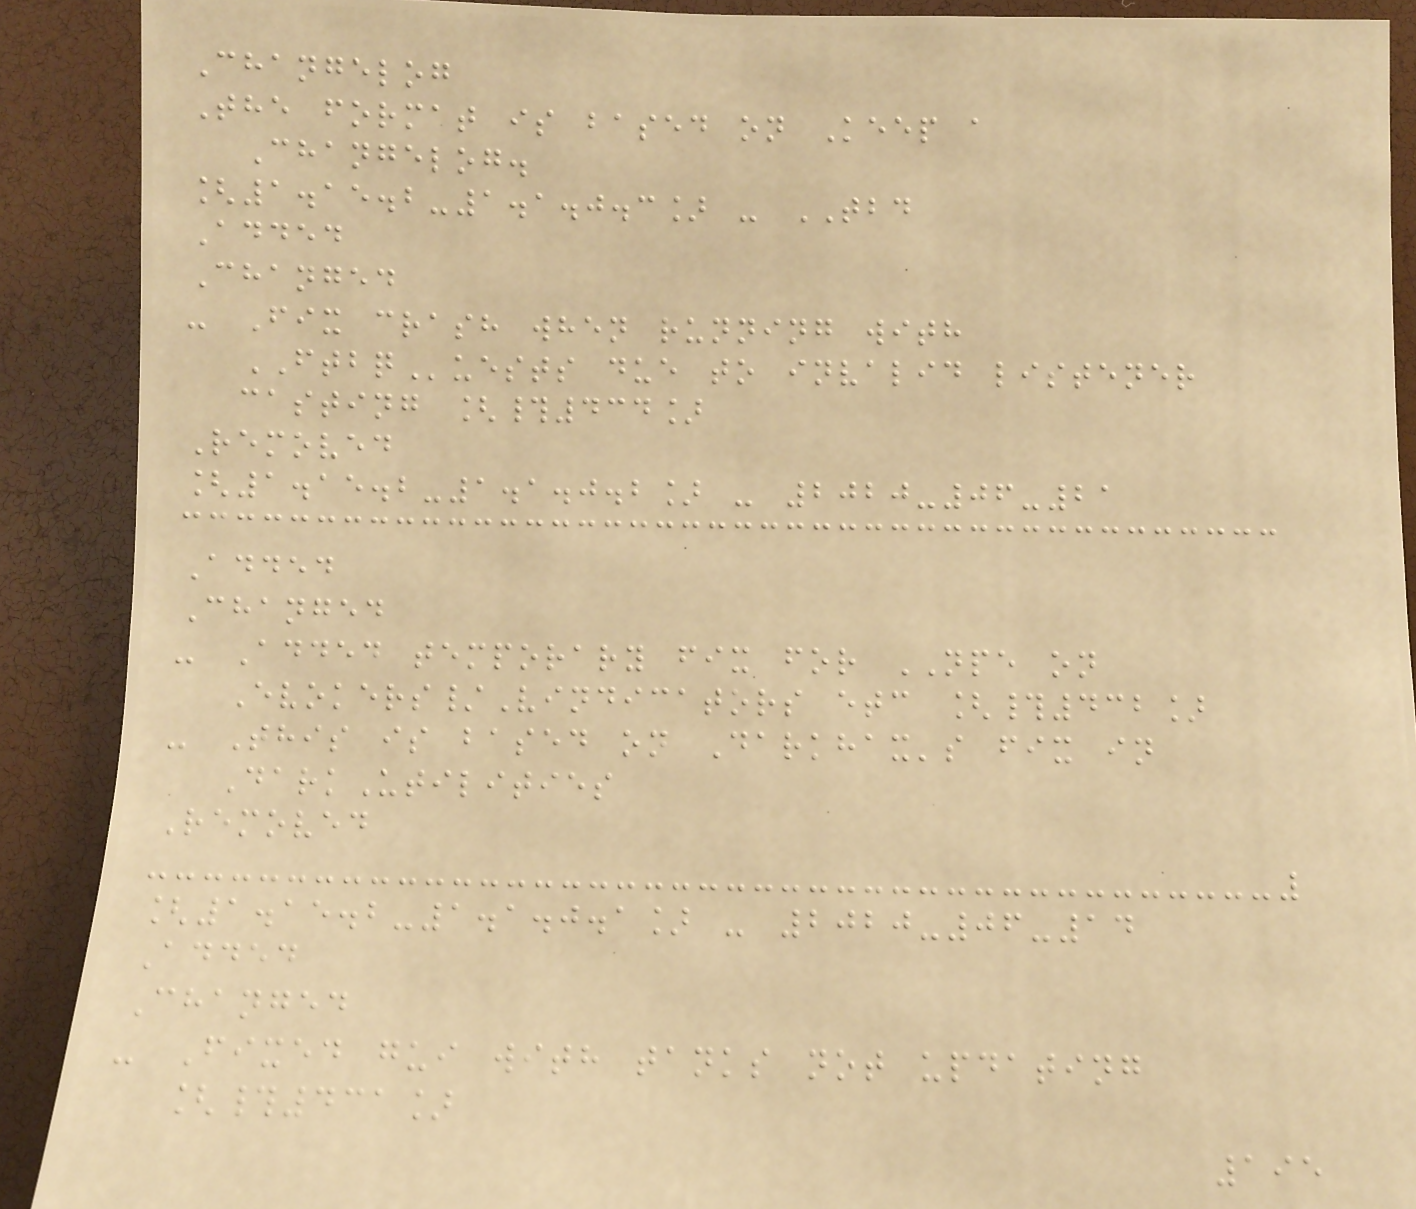Changelog
The format is based on Keep a
Changelog.
[1.15.2-1.1.0.3] - TBD
Added
Changed
- Fix crash when running with
FTBQuests due to invalid listener
casting [#434]
Removed
[1.15.2-1.1.0.2] - 2020-06-21
Added
Changed
- Added temporary fix for NPE on
Evokers/Vindicators etc [#432]
- This is based on Darkhax's fix in
DarkUtilities
Removed
[1.15.2-1.1.0.1] - 2020-06-14
Added
Changed
- Fixed gui with tanks not updating
[#431]
195
